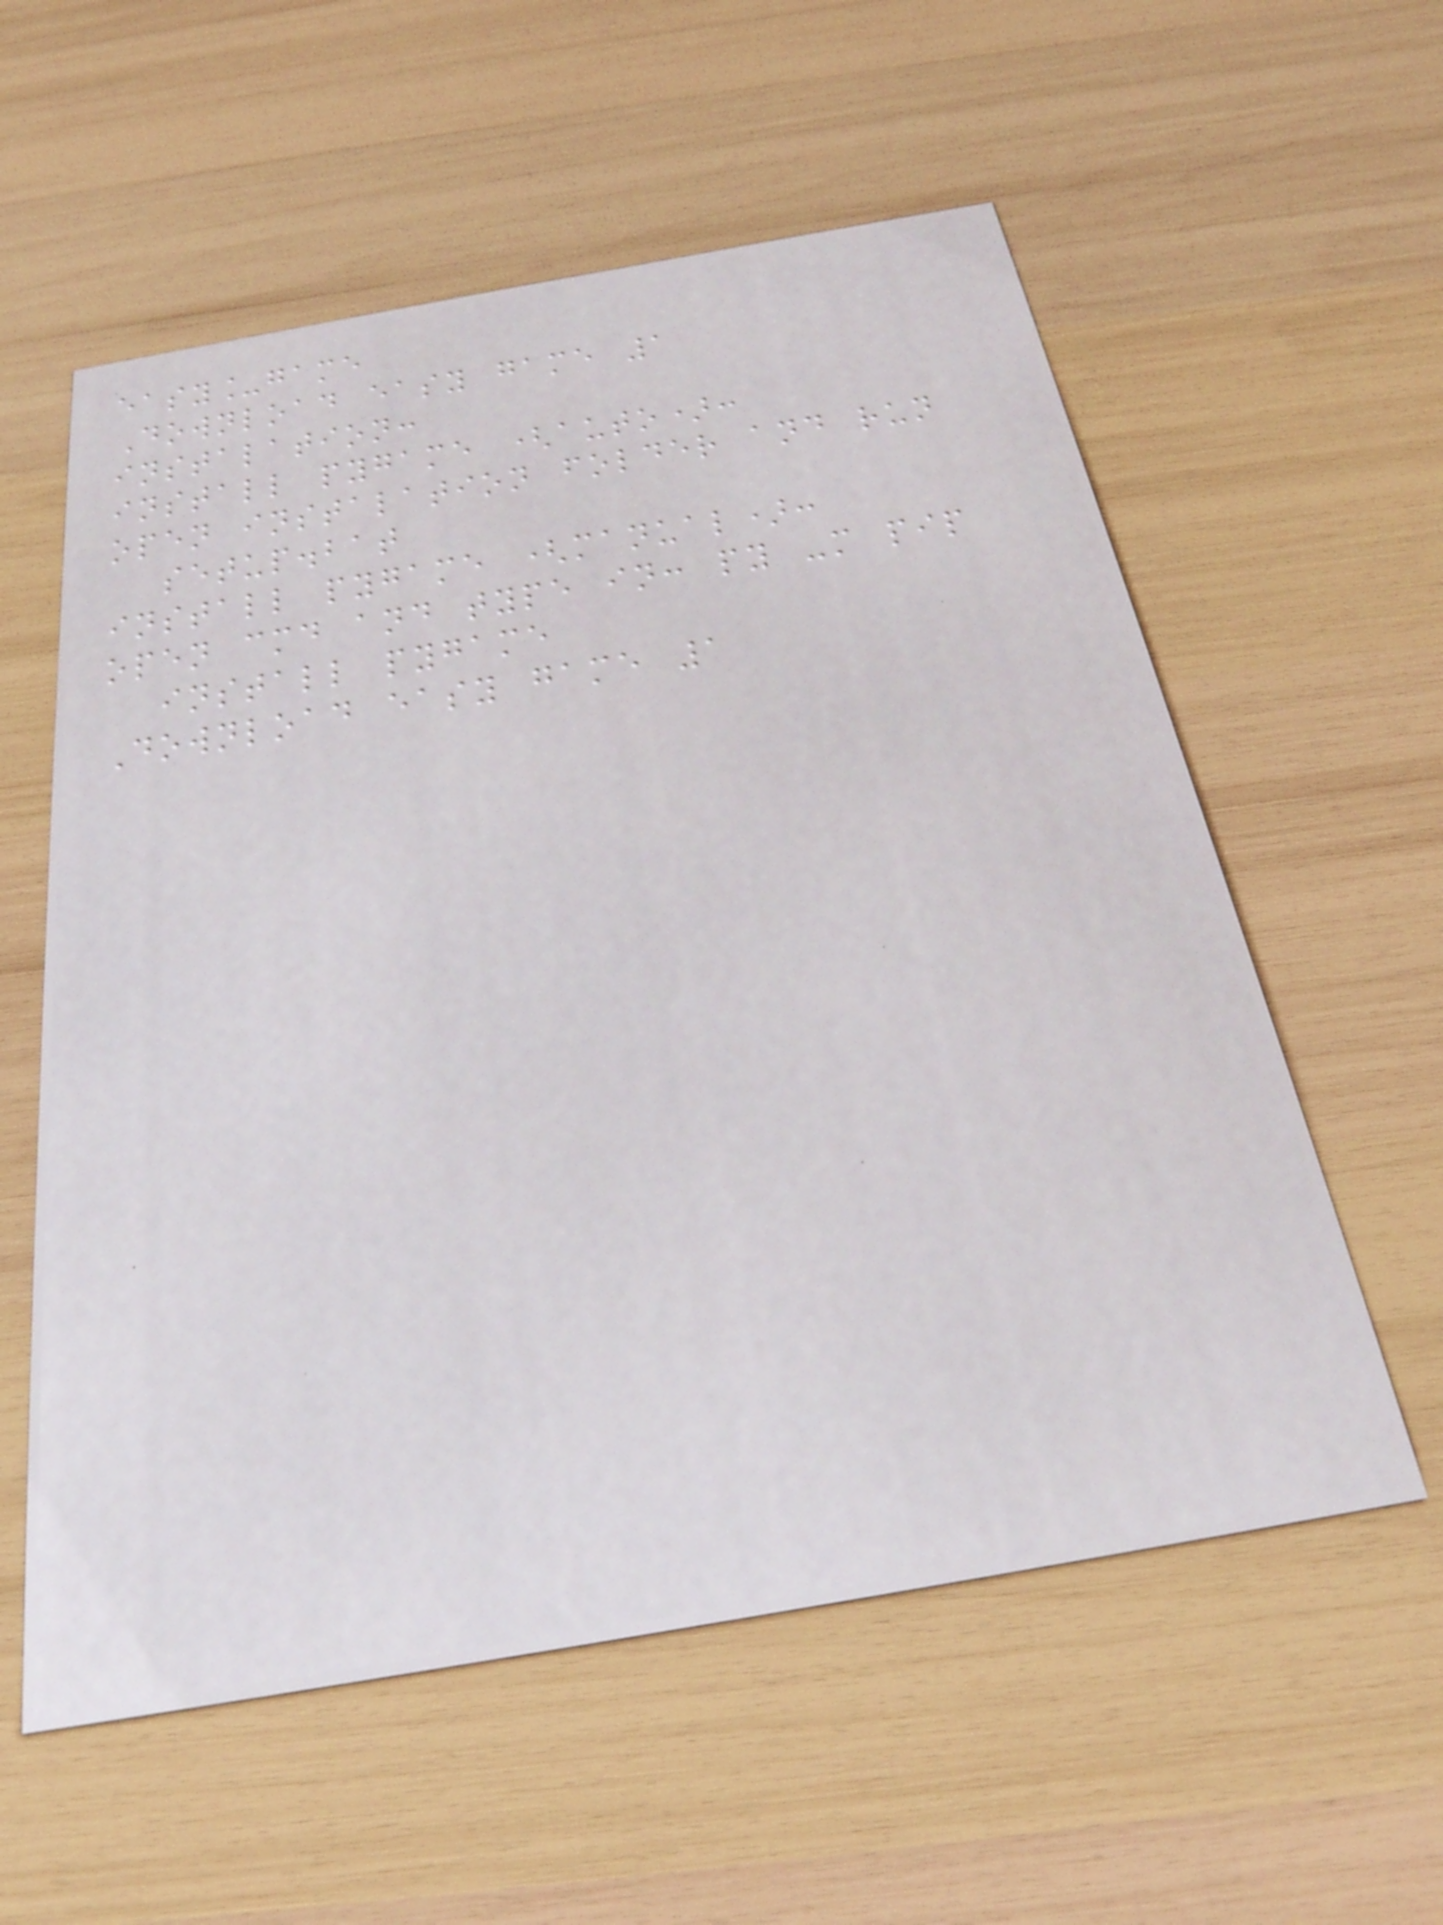easy_game
Download easy game 1
instalation:
install pygame (auto):
open instalation folder and run
setup.bat
install pygame (manual):
open cmd and type in: py -m pip
install pygame
Download easy game 1
